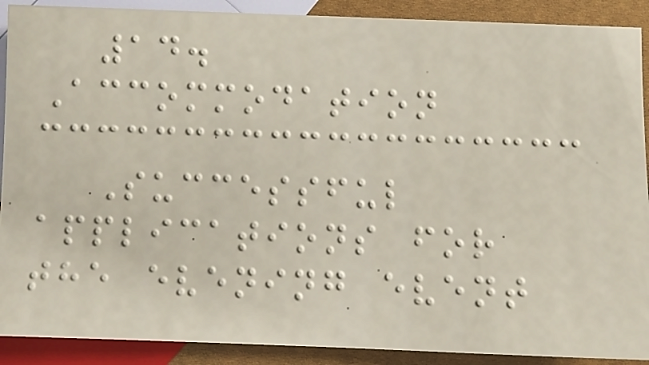14.
Accommodation
Successful
applications for
the evening event
